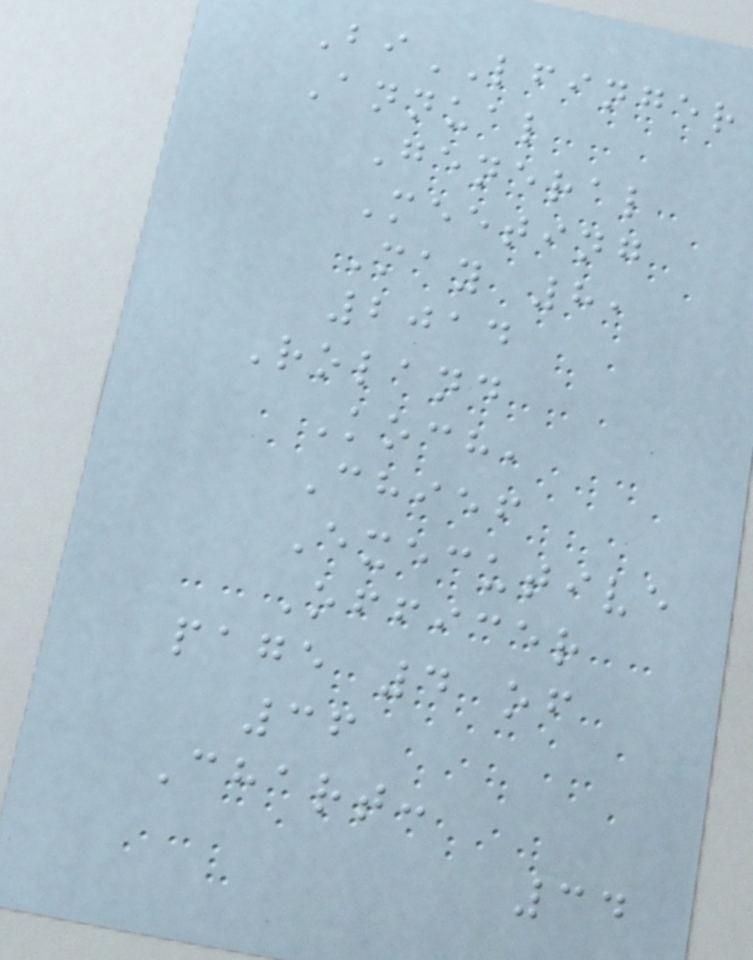BiLFINGER
Annual
General
Meeting
May 8,
2014
Roland
Koch,
Chief
Executive
Officer
page 4 of
36
Chart:
34
